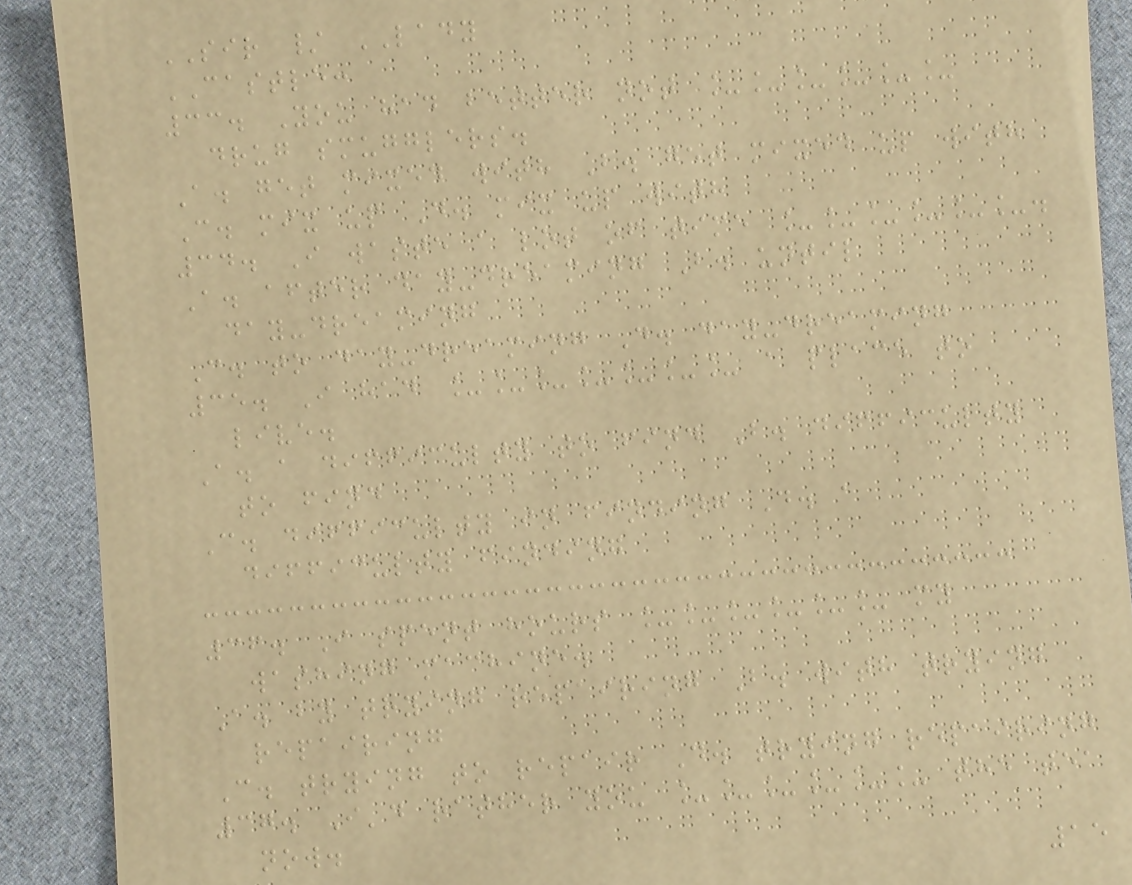SIR / LADY
CASTLE:
33. You had better not ______
drug smugglers.
A. get mixed with B. get mixed up with
C. mix up D. mix up with
34. I waste a lot of time ______.
A. after day-dreaming B. until
day-dreaming
C. to day-dreaming D. day-dreaming
35. I had _______ a place to
live.
A. a difficulty to find B. difficulty
to find
C. difficulty in finding D. a
difficulty finding
36. I spent hours ______ my
washing machine.
A. by trying repairing B. with trying
repairing
C. trying to repair D. trying repairing
37. I'd rather you ______ the tea
now.
15
